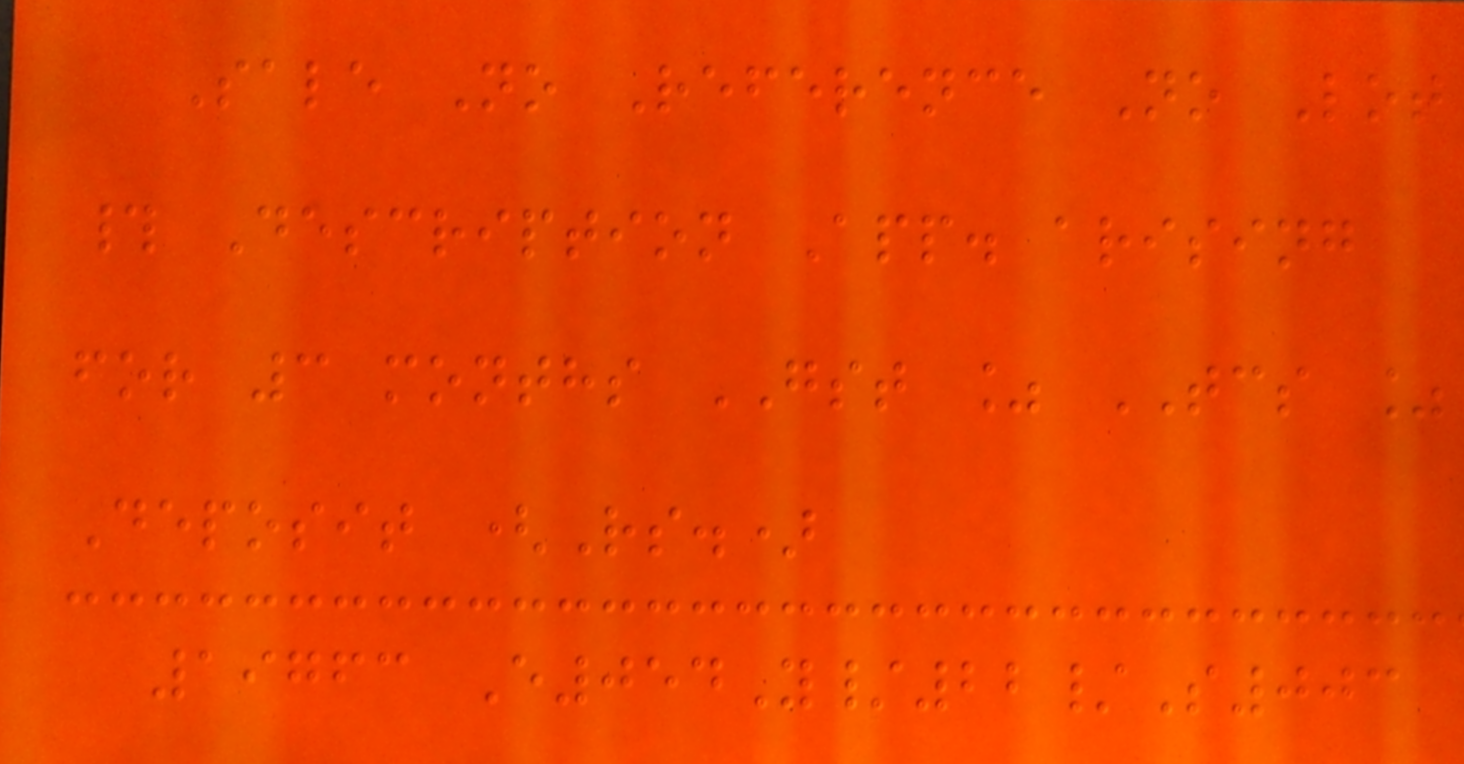Sale No Reference No Lot
# Description App. arising
for 3 months GST % TCS %
Deposit (Rs.)
19763 E054Y/22/S003
